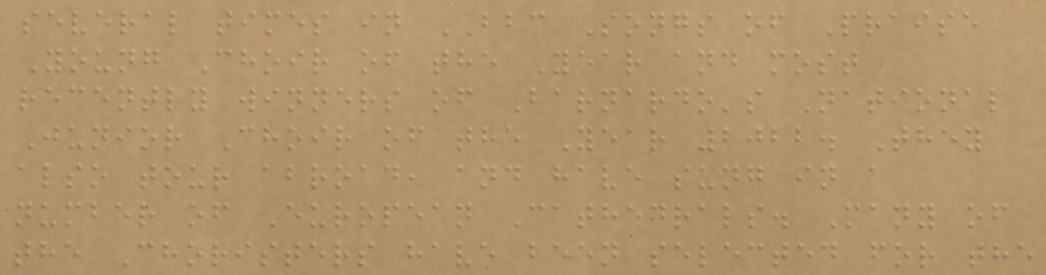several times in BBC Songs of Praise
Young Choir of the Year and most
recently winners of Barnardo's National
Junior Choir of the Year 2022. They
also tour abroad, and have sung in a
number of European Cathedrals. Many of
the Choristers have been selected for the
